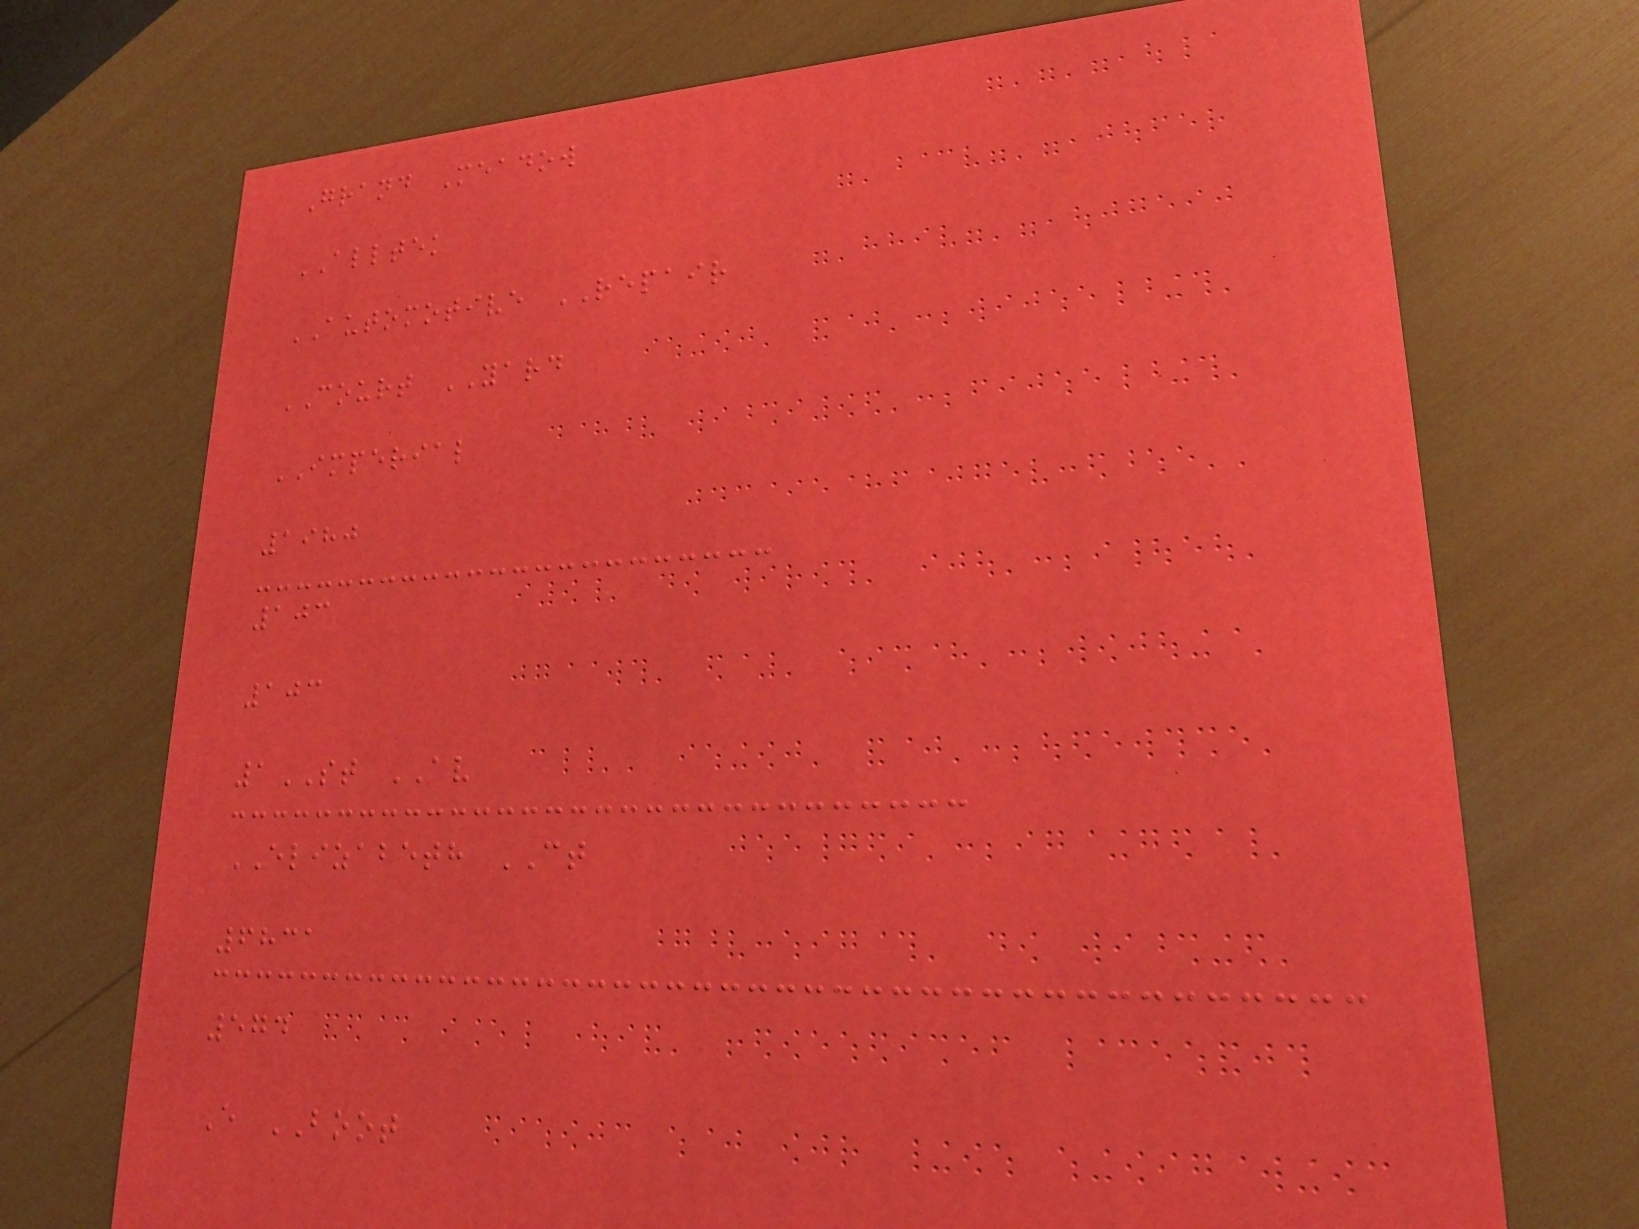Grand Meadow
ALLTEK
AUTOMOTIVE REPAIR
COURT YARD
IMPERIAL
1980
103
103
1ST AV
ELIZABETH CT
6831
574
E BOOT
